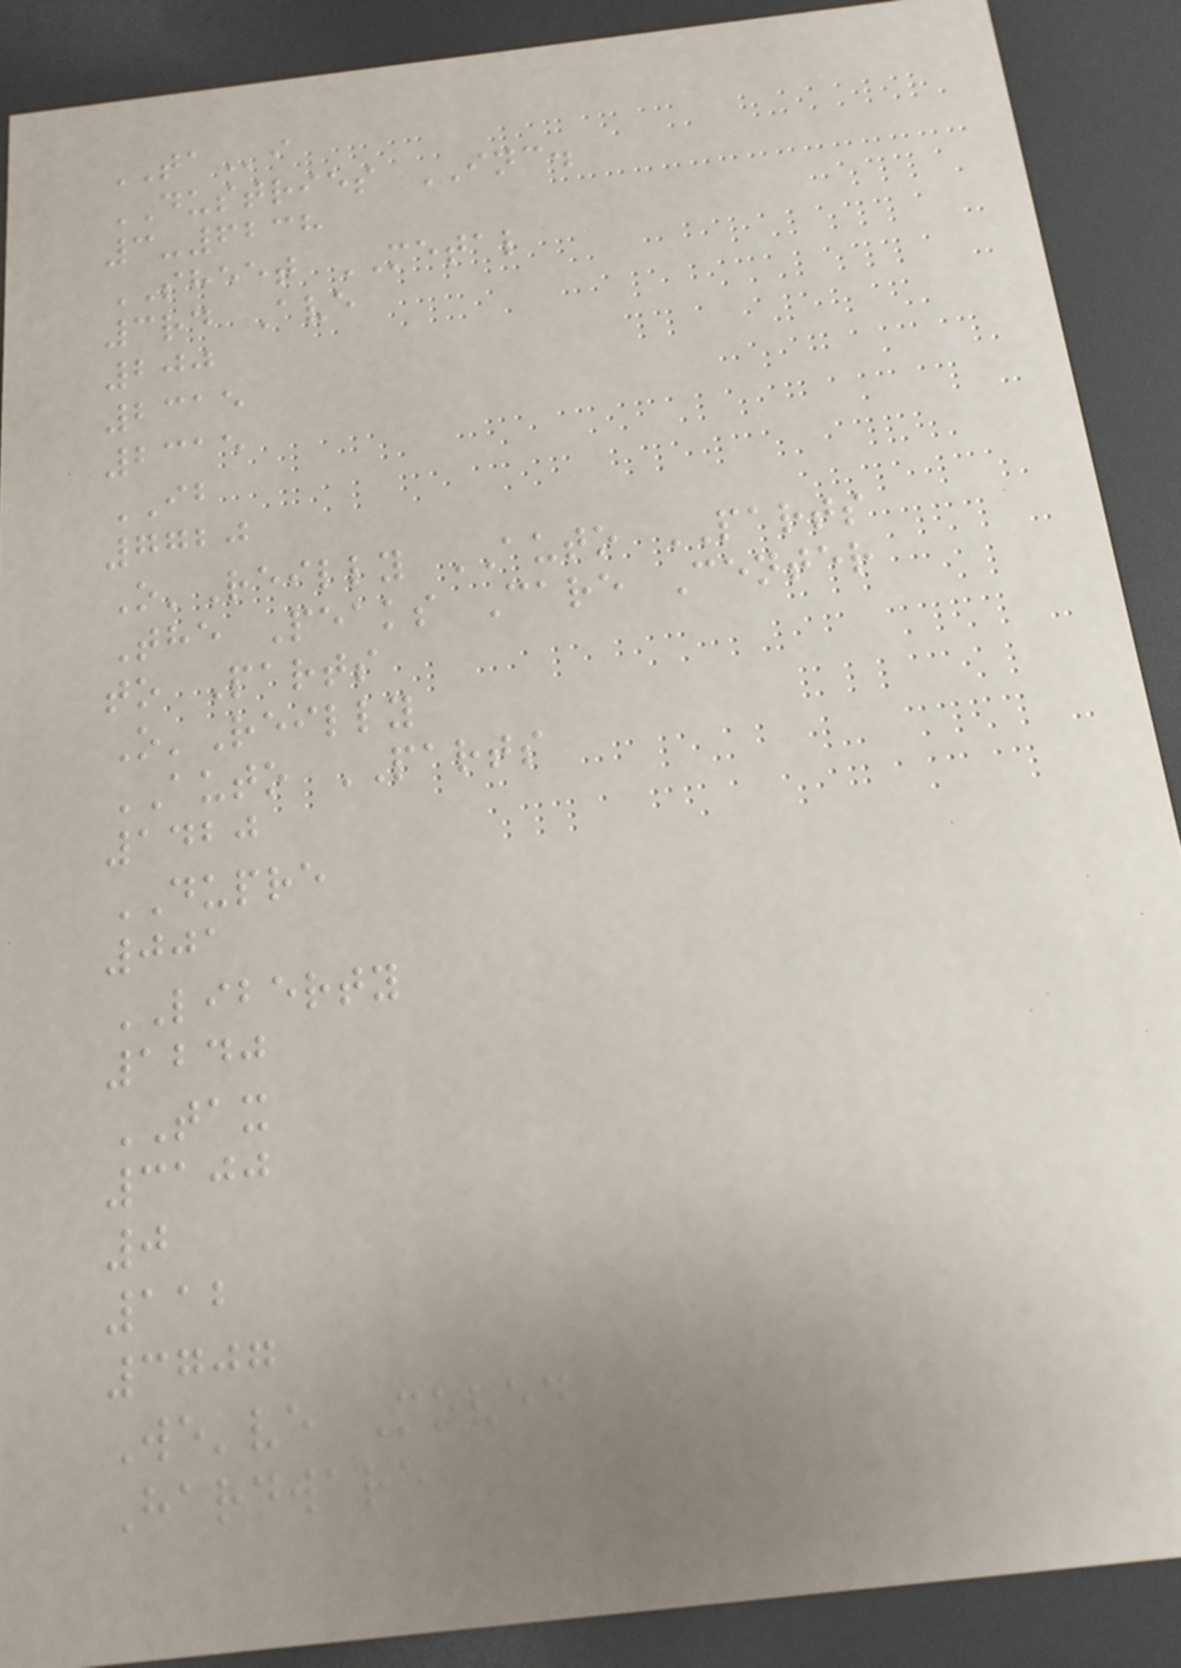TAi
DUSTRIES INC.
3-6238
SHEET METAL
3rd Ave
200
2315
2315
IB
7720
O'Reilly AUTO PARTS
The Peaks Care Center
to Parts
O'Reilly
AUTO PARTS
1420
DUPRE
001
LIBERTY
1240
TAX
3100
0
112
3707
We've Moved
Hardware
